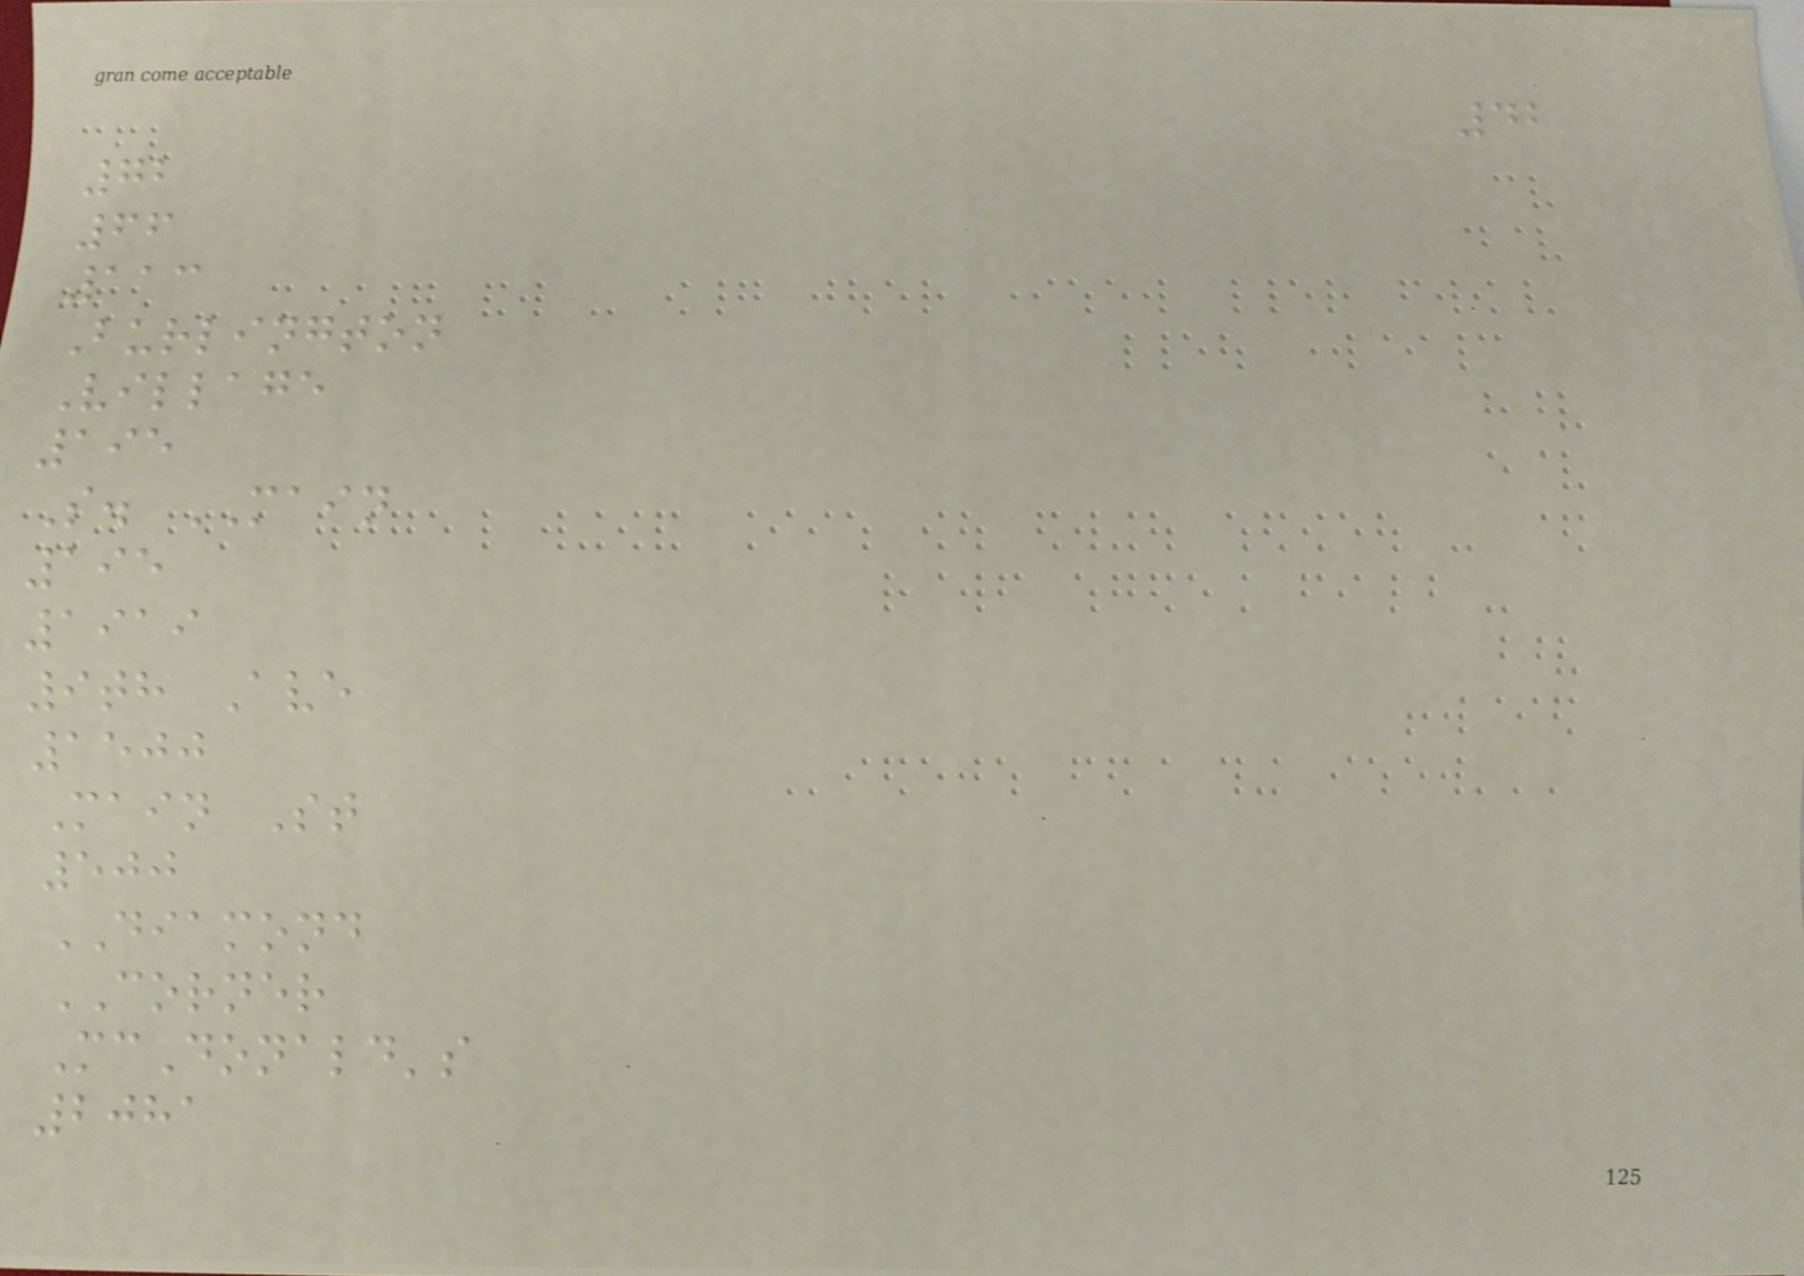42
72
66
113
Burlington
Village
195
S. MAIN
195
1919
9th Ave
1500
Main St
500
DIAMOND
CORNER
McDonald's
2081
